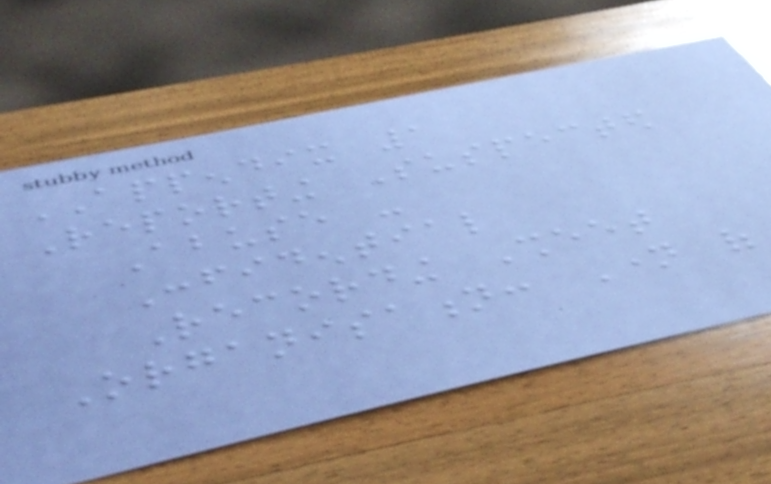APPENDIX 1
Reporting Suspected
Abuse -
Confidential
Recording Sheet
Organisation: Name of
